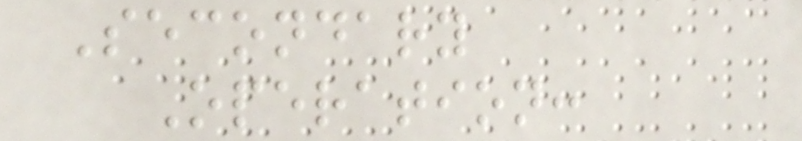Secondary
Operation:
